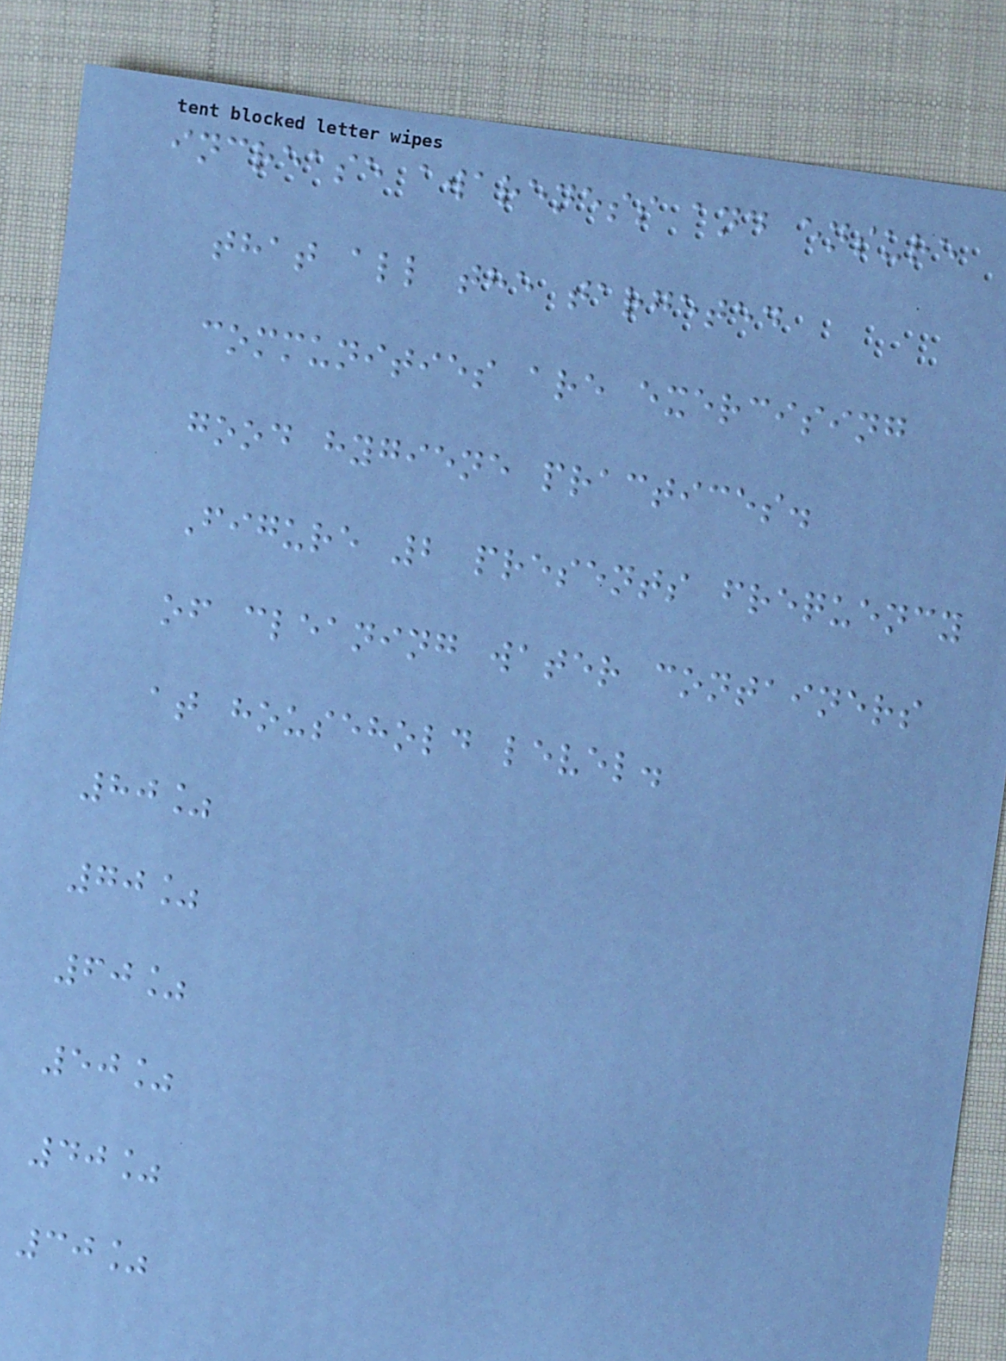increase awareness and ensure
that all the targeted
communities are exercising
good hygiene practices.
Figure 2 presents frequency
of cleaning water containers
at household level.
80%
70%
60%
50%
40%
30%
